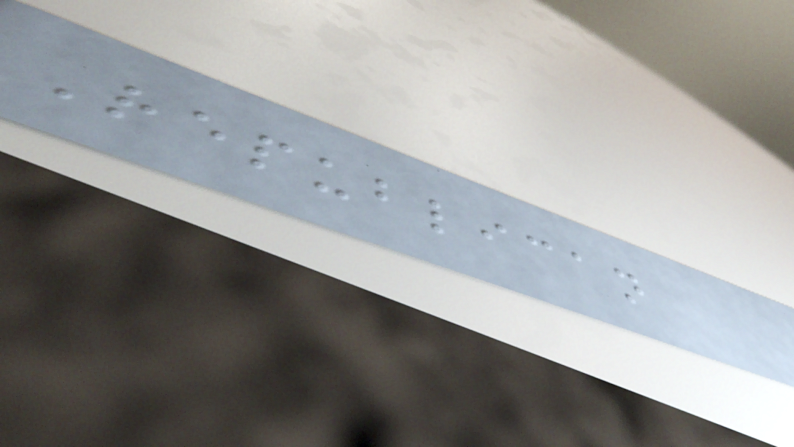Republican
